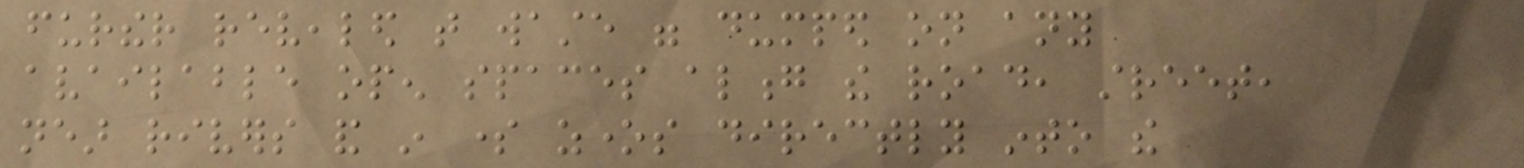further revealed that waste were dumped on any
available open spaces along the road, street,
near rivers and in some zones directly into the
